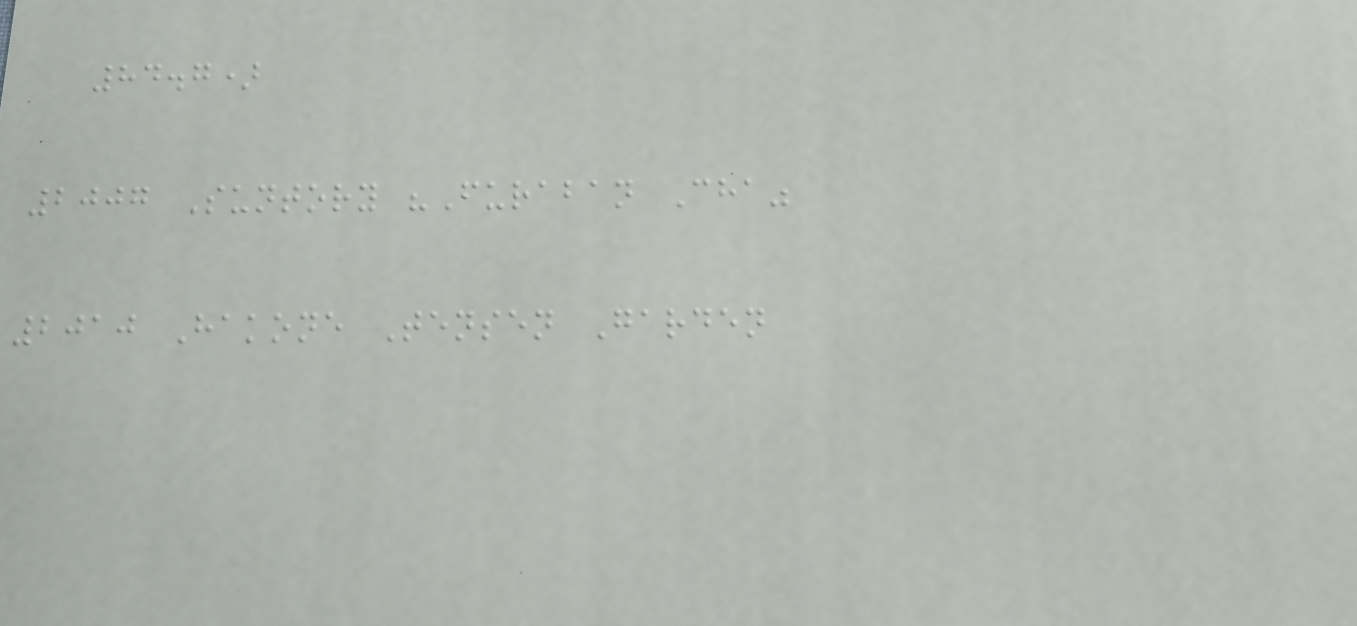84.7)
2007 Suntory "Furaban Cha"
2010 Hakone Tensen Garden
